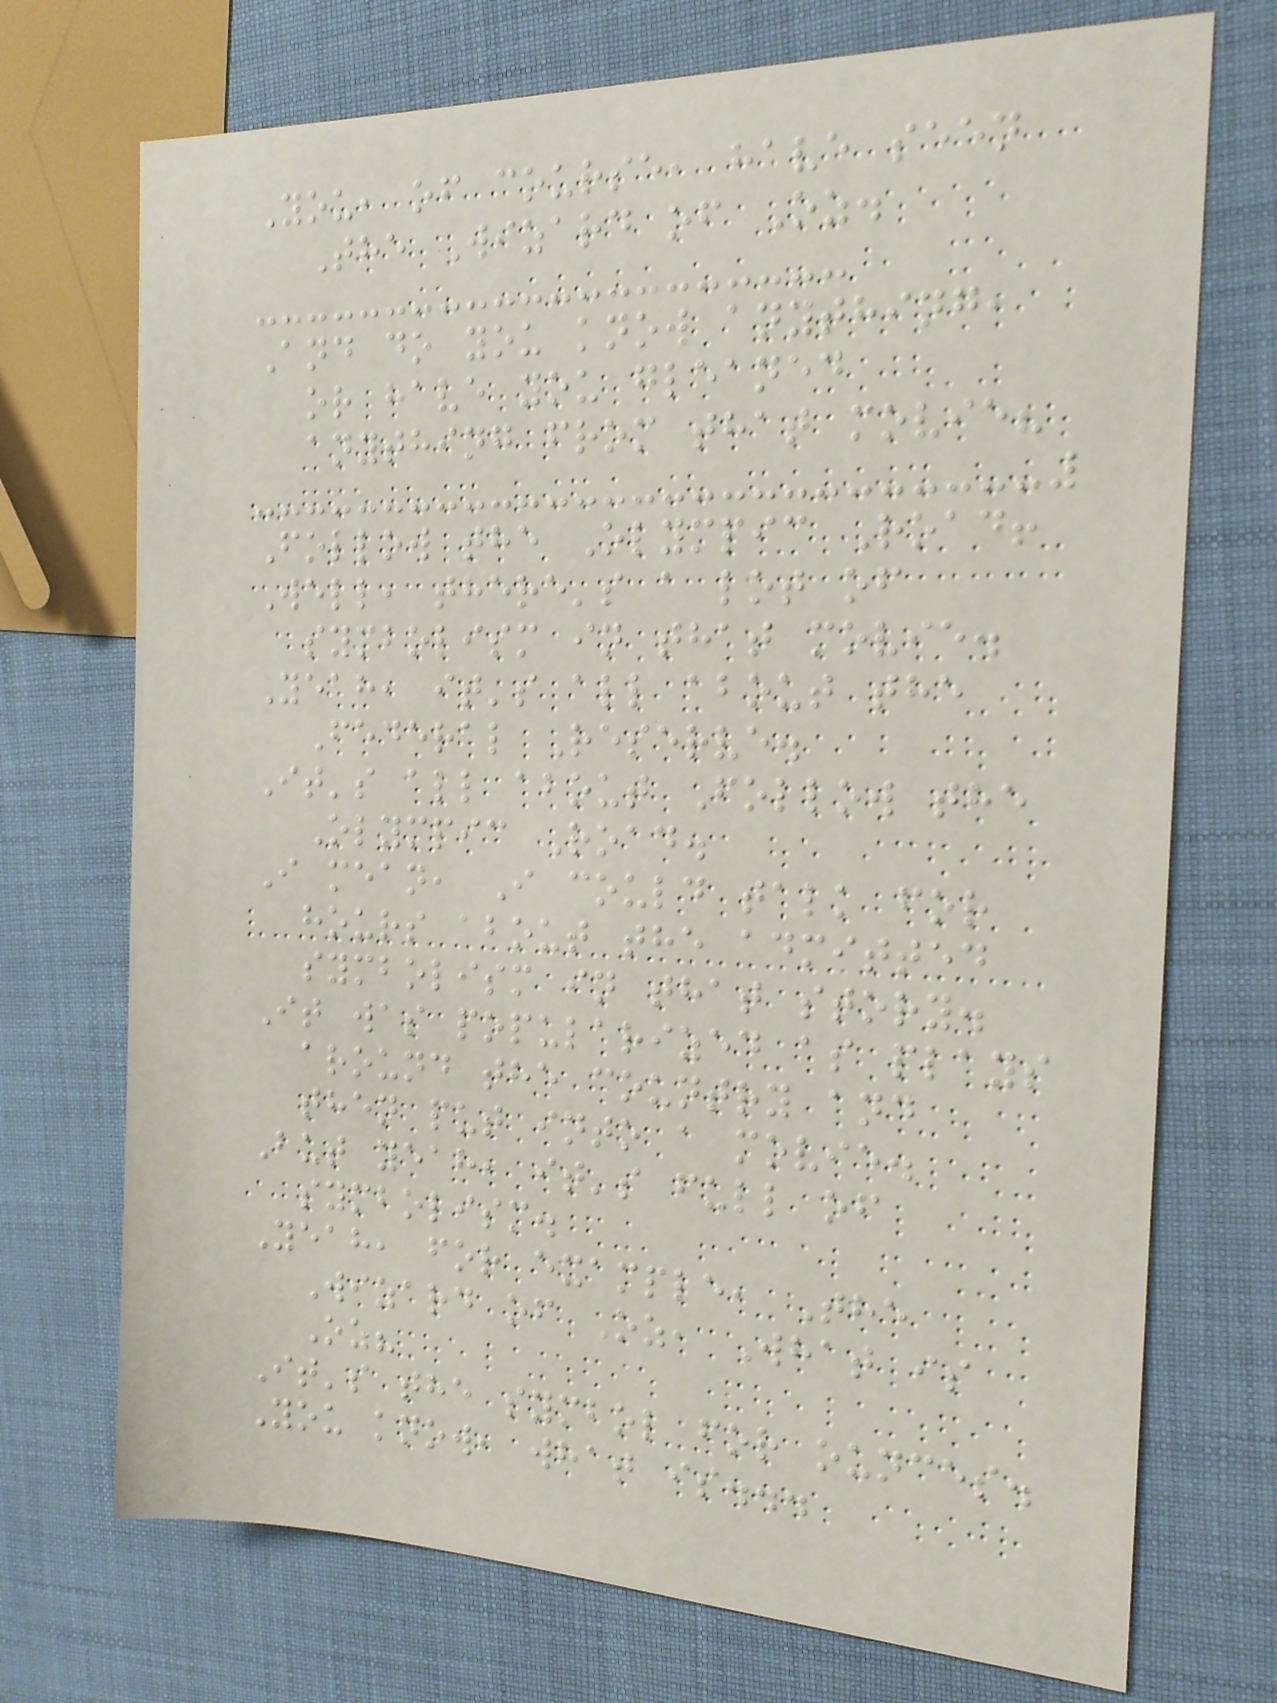You, of course, have seen
The Wizard of Oz.
And do you know anything,
or have you gleaned
anything from that movie?
Follow the Olympic Road!
Well, there's a lot of
symbolism in that movie.
Yeah, it's all about the
Federal Reserve.
It's all about Follow the
Olympic Road.
I mean, I could talk for
hours about the admitted
symbolism in that story.
It was popularized as plays
around the country and
then put into a movie.
But yeah, it's full of
symbolism.
Yeah, for example, The
Wizard of Oz, What is
Oz?
It's the symbol for ounces.
You know, what is...
